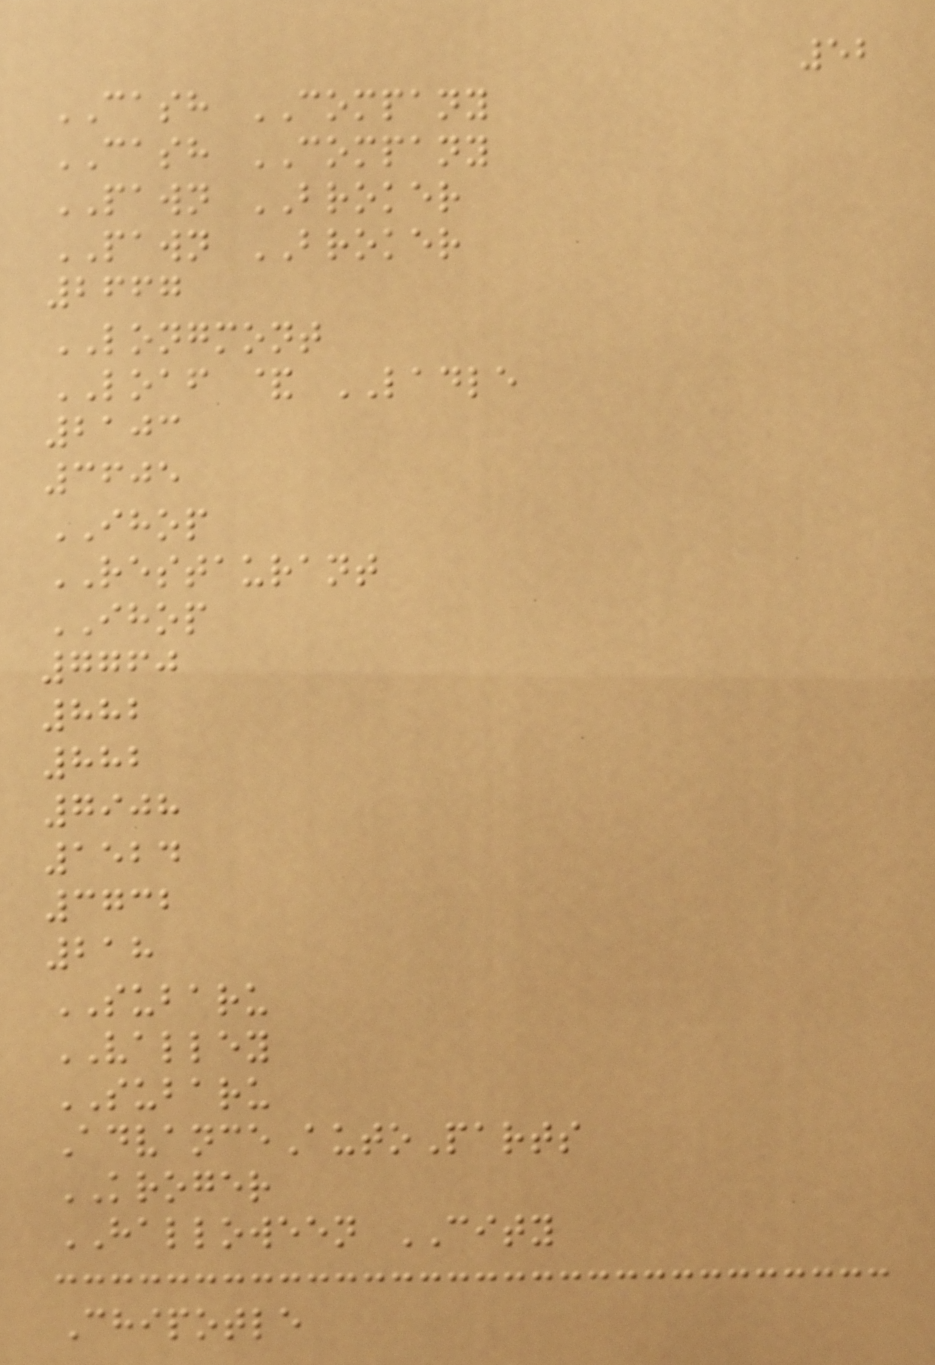52
CASH COMPANY
CASH COMPANY
PAWN BROKER
PAWN BROKER
2667
LONGMONT
LOAF & LADLE
2103
3605
IHOP
RESTAURANT
IHOP
7760
882
882
7908
1524
3732
218
SUBARU
VALLEY
SUBARU
AdvanceAutoParts
KROGER
HALLOWEEN CITY
Chipotle
